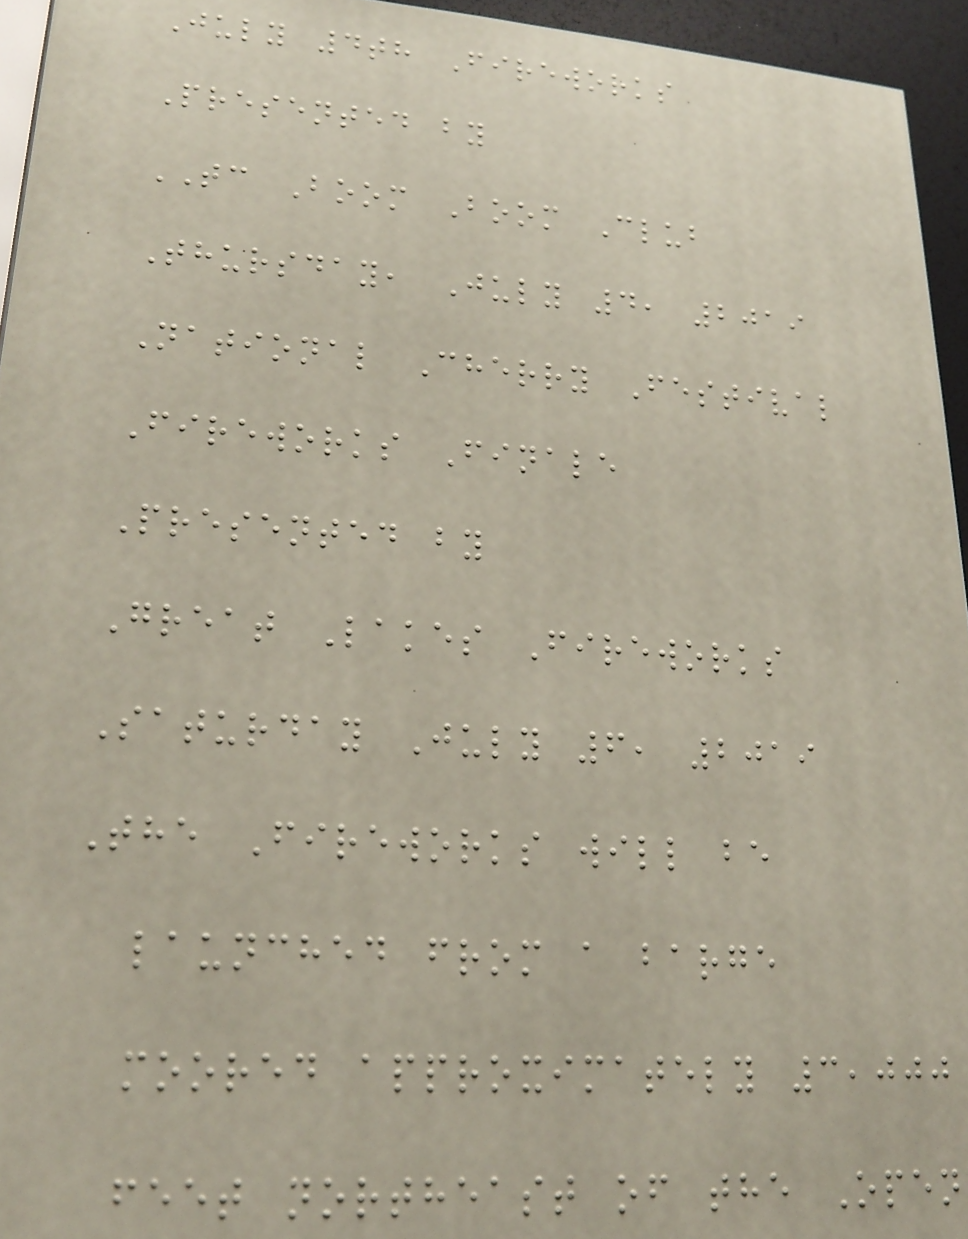July 4th Fireworks
Presented by
TC Boom Boom Club
Thursday, July 4, 2019
National Cherry Festival
Fireworks Finale
Presented by
Great Lakes Fireworks
Saturday July 6, 2019
The Fireworks will be
launched from a barge
moored approximately 3,000
feet northeast of the Open
